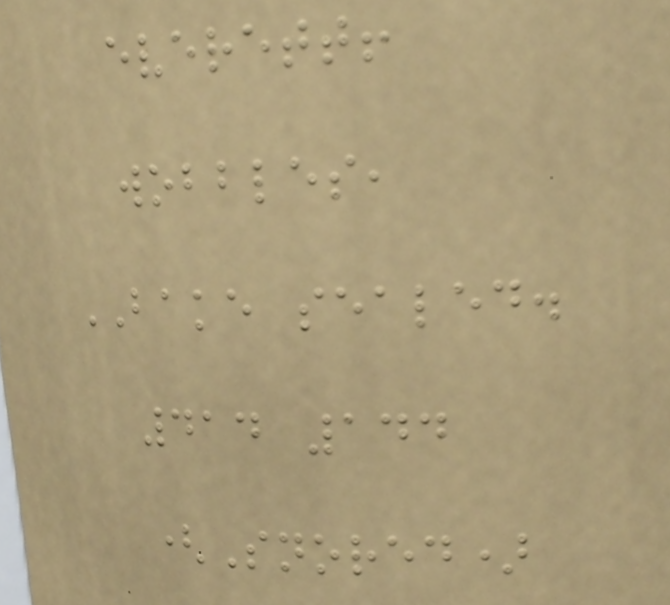everett!
wobbles,
BAKE sealed.
414 144
(Snored)
